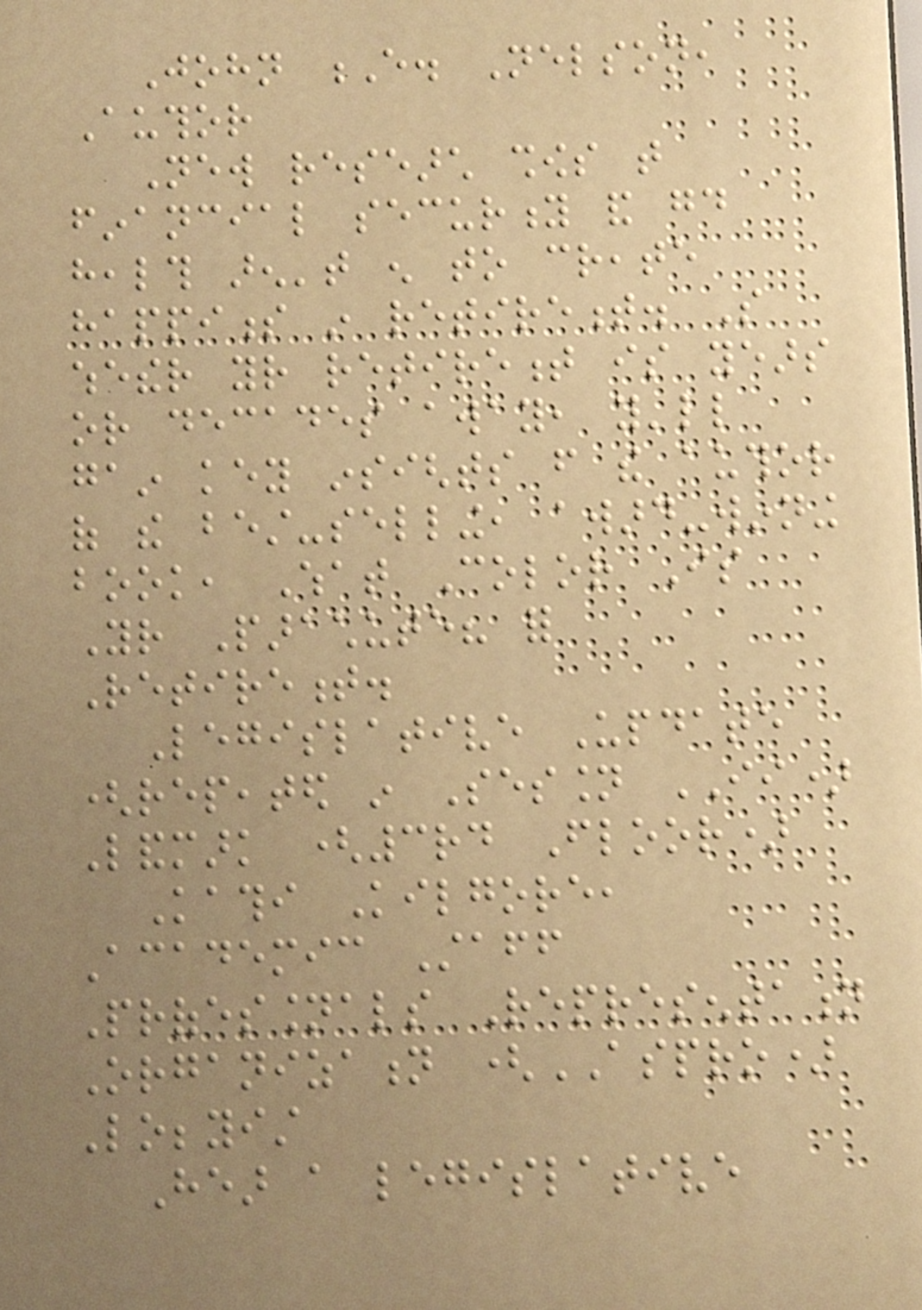John E. Nelson,
Author
New research shows that
financial security and good
health aren't enough to create
happiness in retirement. So
whether your retirement is years
or decades away, you'll
gain key insights from the author
of the best-selling, award-winning
book, What Color Is
Your Parachute? for
Retirement.
Legislative Update
(repeated in Session II)
Landmark (3rd Floor)
Kathi Kilgore,
Academic Staff
Professionals Representation
Organization (ASPRO)
Lobbyist
Hear a legislative
